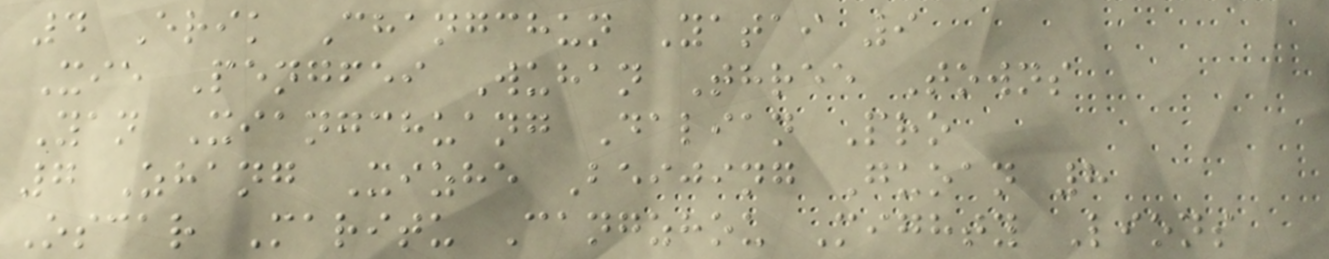4 Erik Changchun Yatai 9
Xie Pengfei Wuhan Three Towns
Yan Xiangchuang Dalian Pro
7 Zhang Xizhe Beijing Guoan 8
Oscar Maritu Cangzhou Mighty Lions
